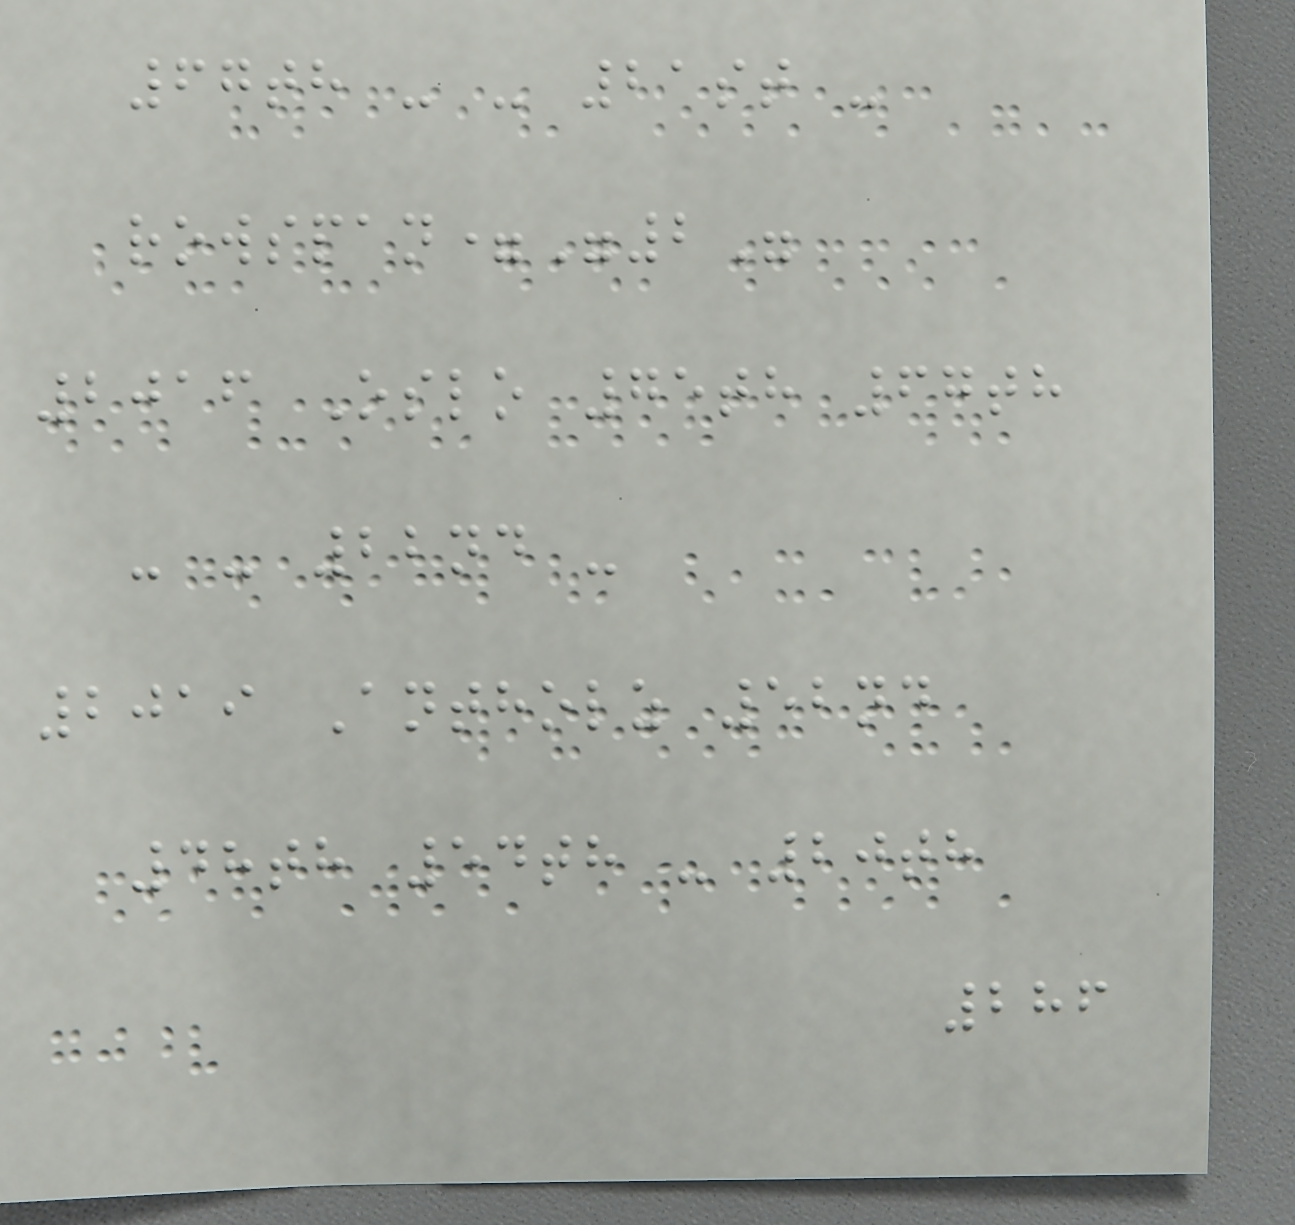67th - - 21st -
rowspan="2"
2016 Oslo 75th 67th
- - 22nd -
2019 Antholz 52nd
48th 54th - 20th
286
